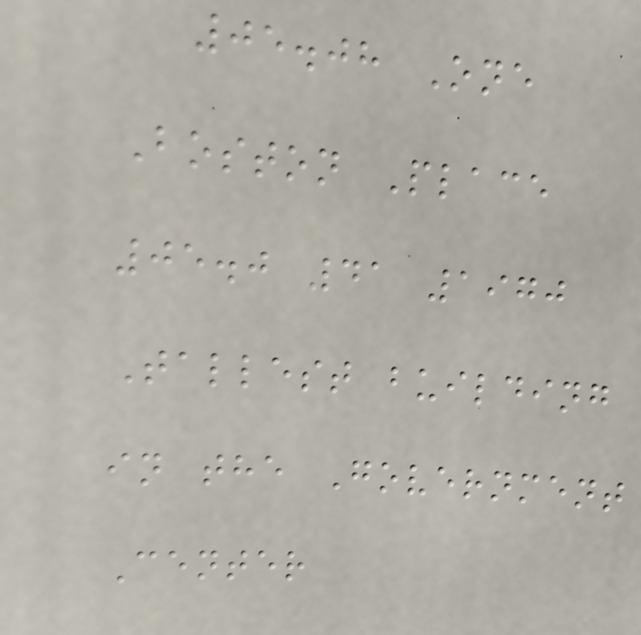05.08 One
Boston Place
05.0 41 1970
Tallest building
in the Government
Center
